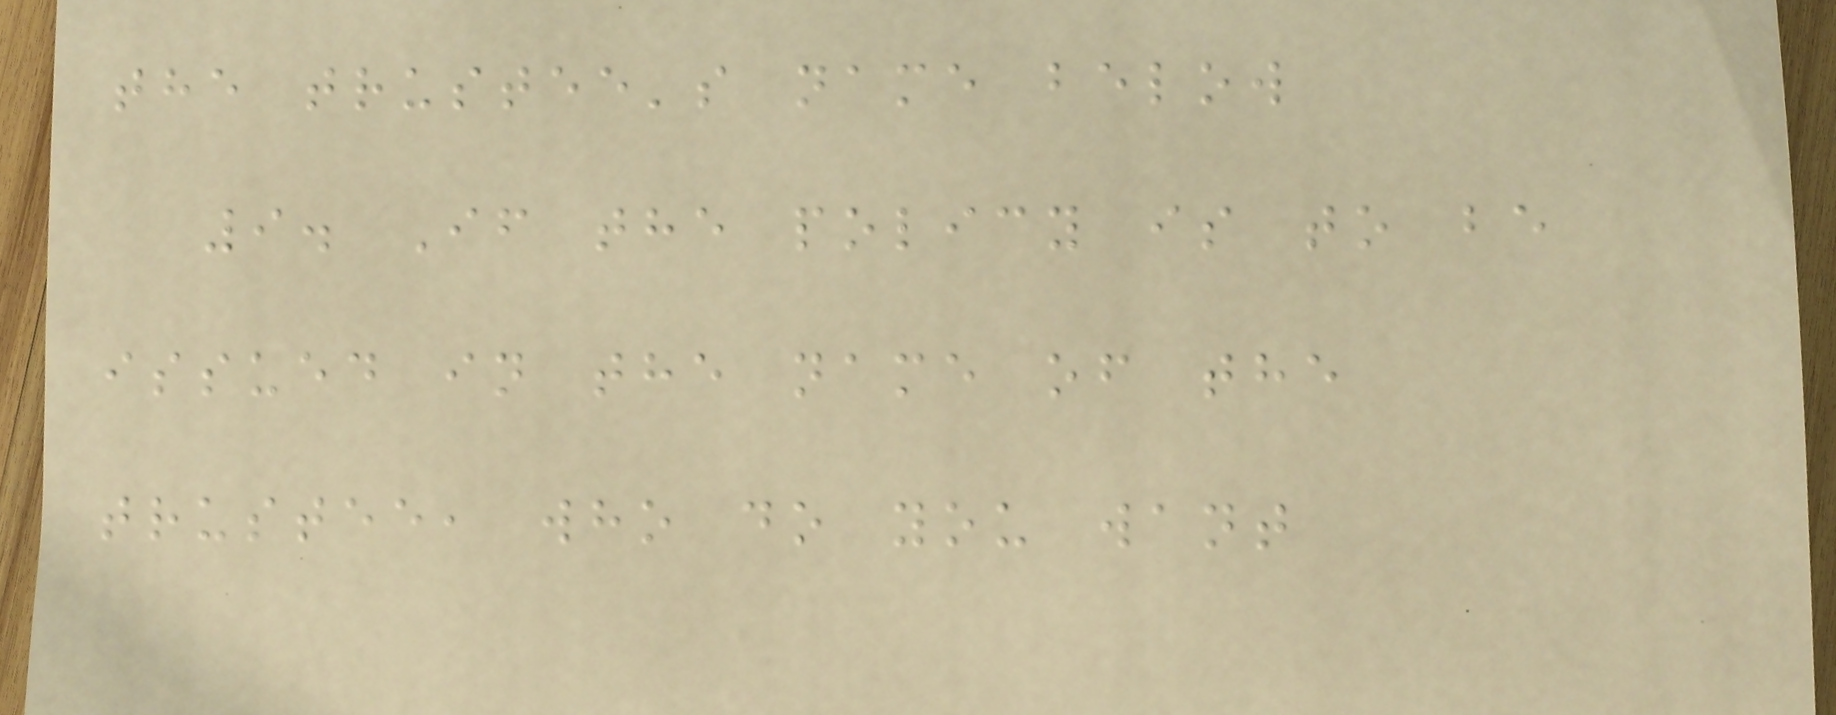the trustee's name below
9. If the policy is to be
issued in the name of the
trustee, who do you want
